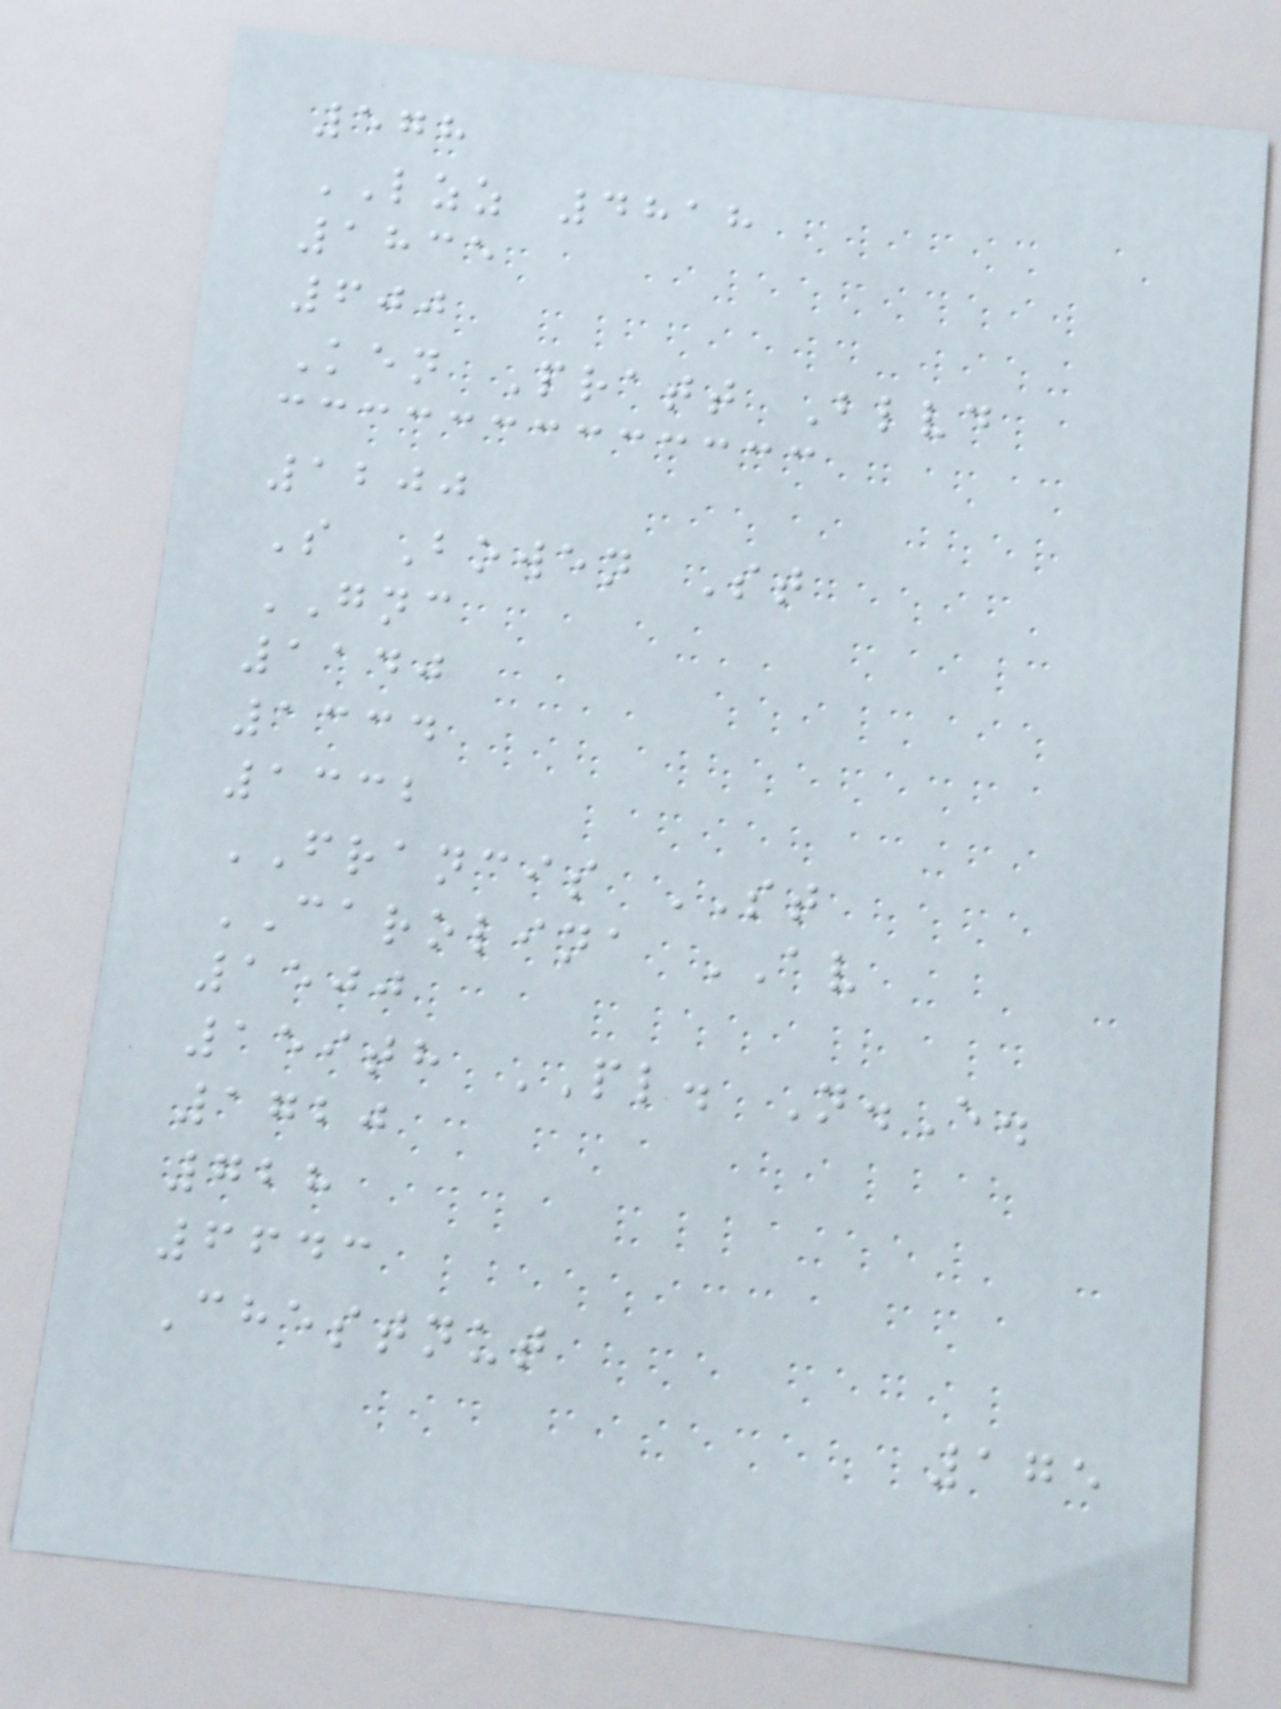578
LZZ 4818
1835
600
Ken Pratt Blvd
1200
S Bowen St
GNC
1140
1334
1332
FRANCIS ST
CAROLINA AV
1500
159th PL. N.E.
1720
728
6643
Chestnut
175
